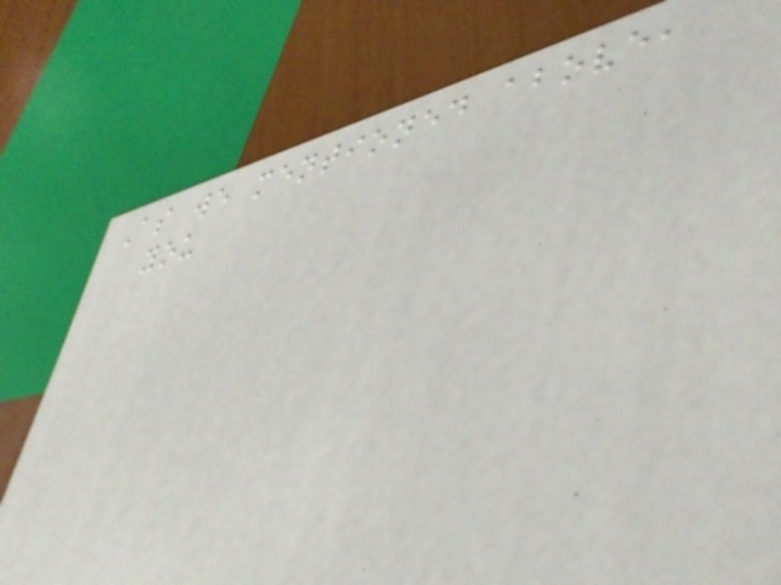As we mentioned above,
you
